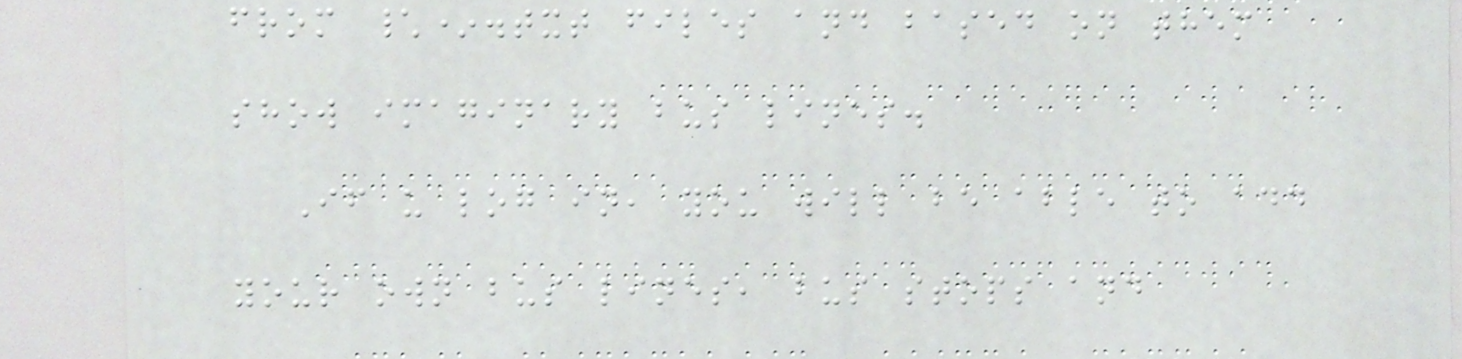from \*.txt files and based on them
show imaginary bus lines.
If u log in, you will be able to add
your own bus lines, bus stops and
